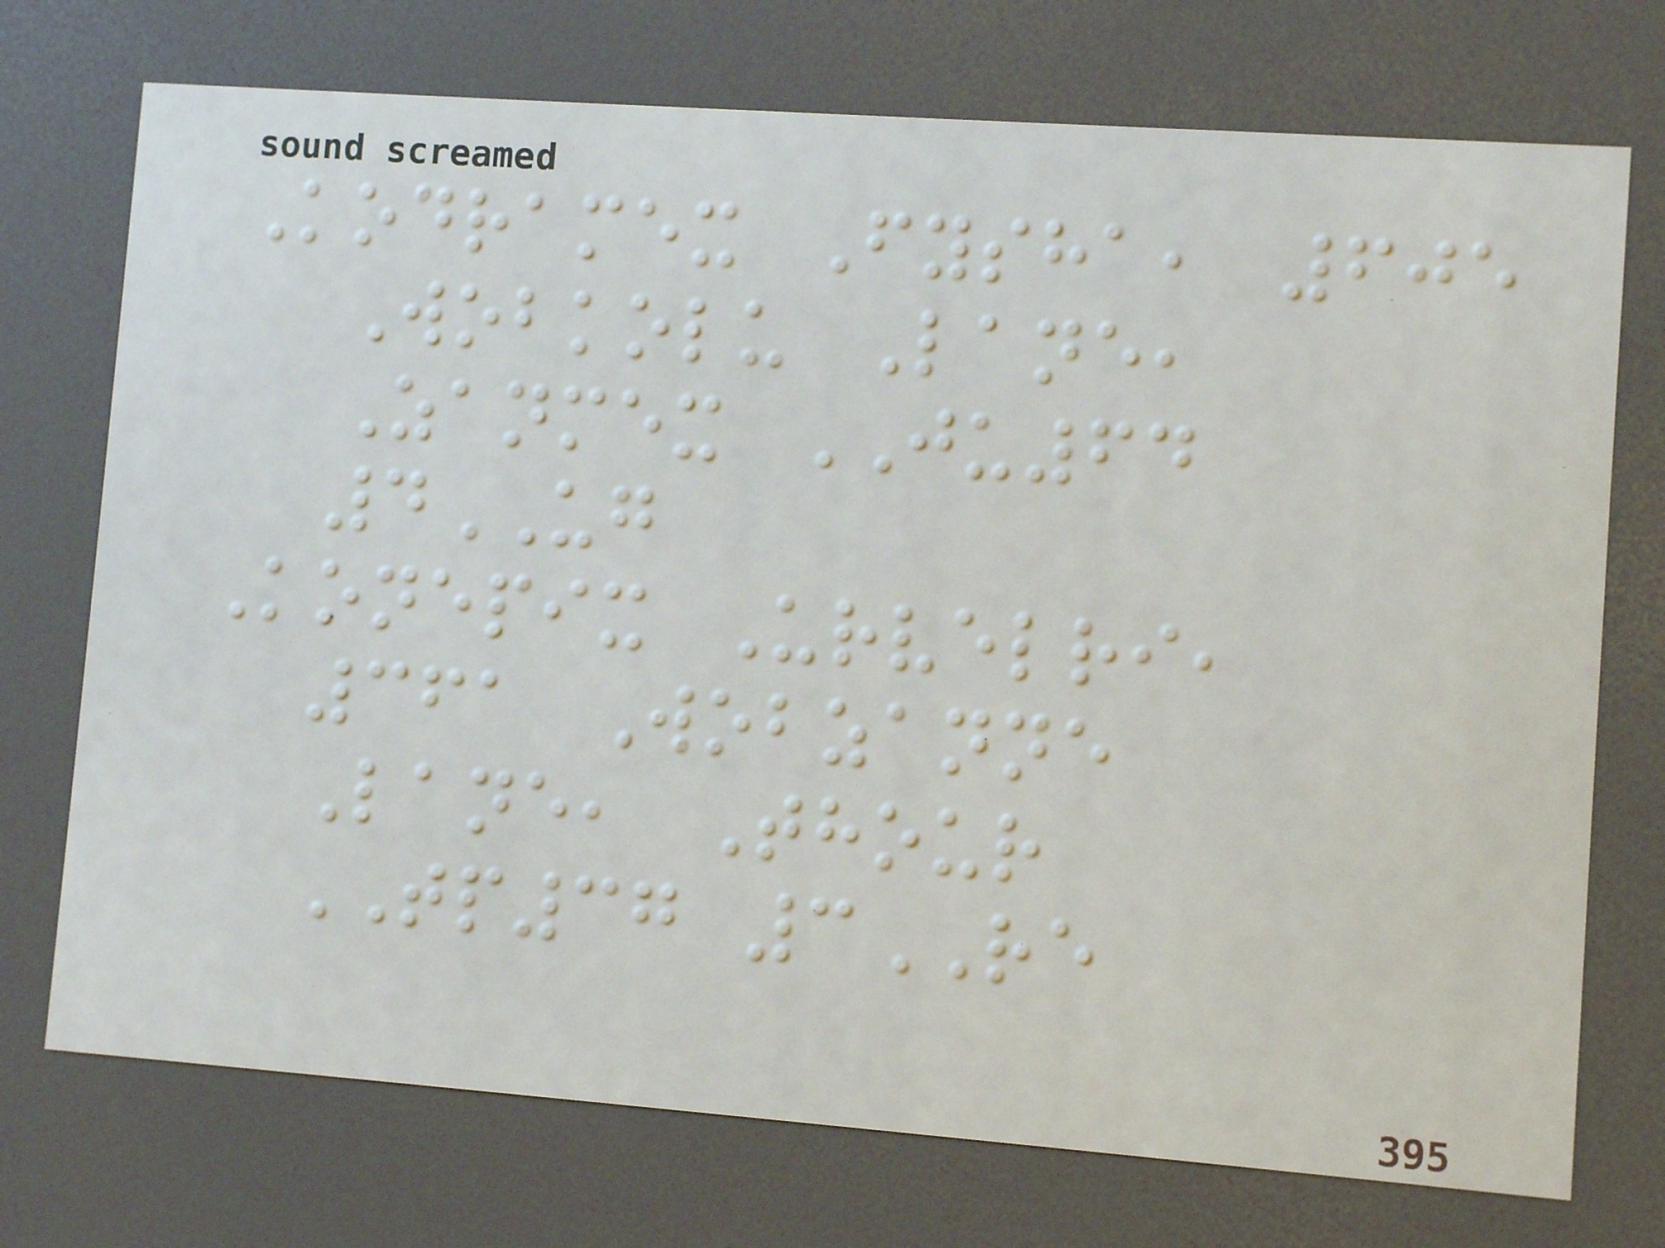Kodramex Fysha, 605
Wobkolu Lane,
Zanmex JU64
4UG
Konepix Urvelri,
361 Wobzanne
Lane, Thour
TP37 3RE
